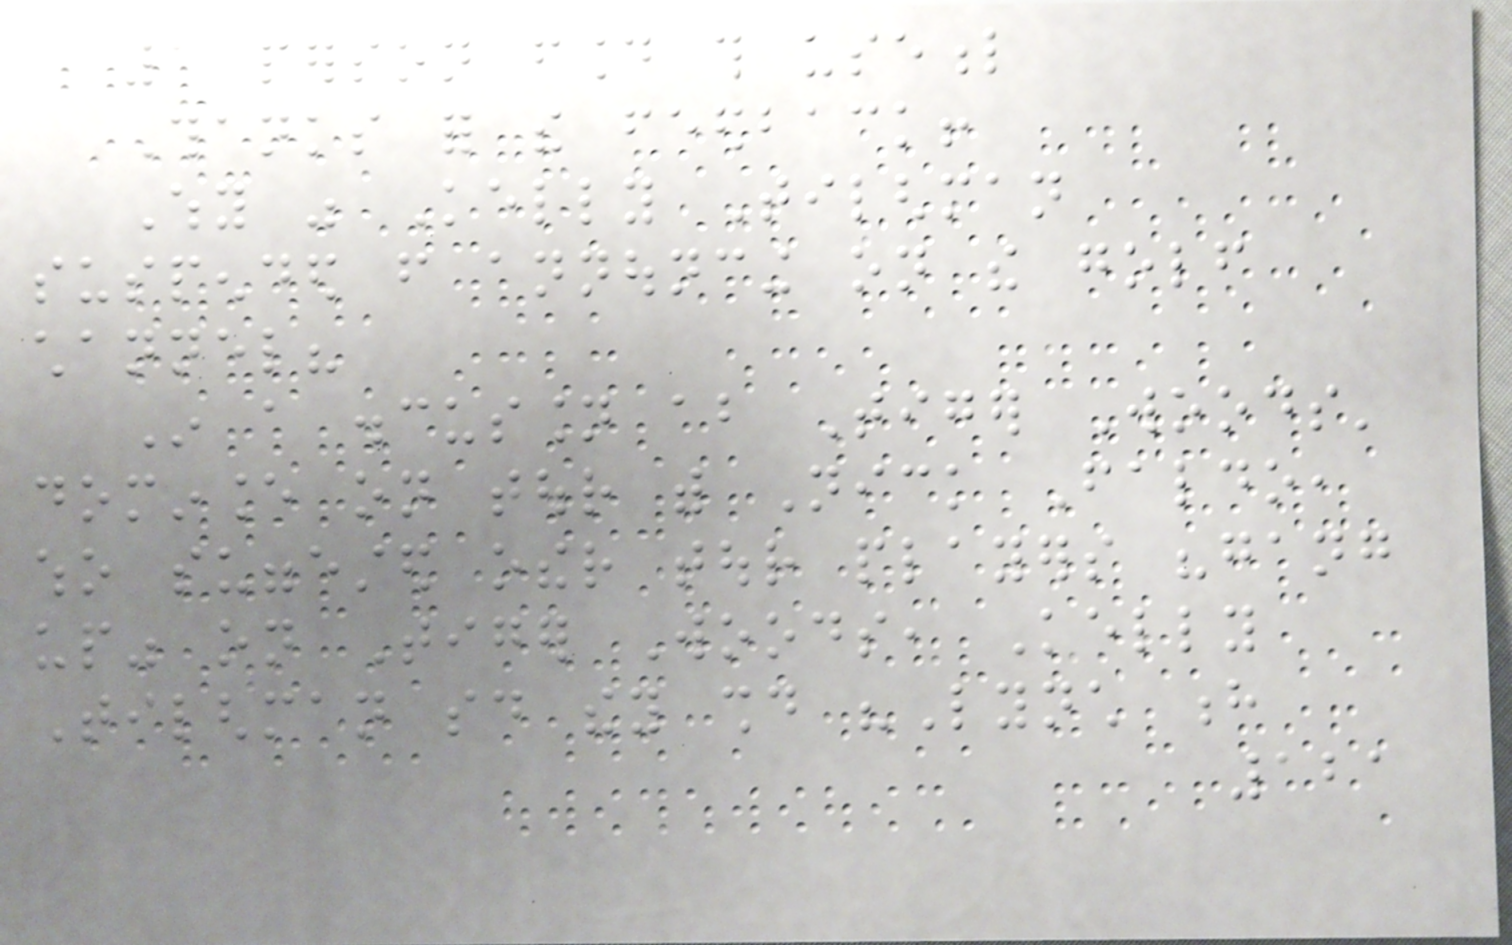1 person found this useful
Thanks for the feedback!
Why was Kelly Tilghman
suspended from announcing on the golf
channel?
In a discussion about Tiger Woods'
dominance on tour with Nick Faldo,
who suggested other tour players "gang
up" on Tiger Woods, Kelly
Tilghman said they should "Lynch h
121
